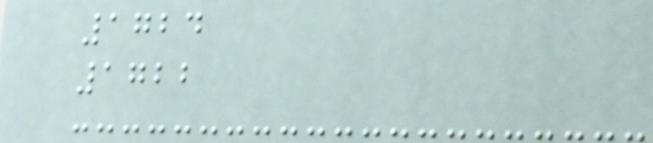1724
1722
